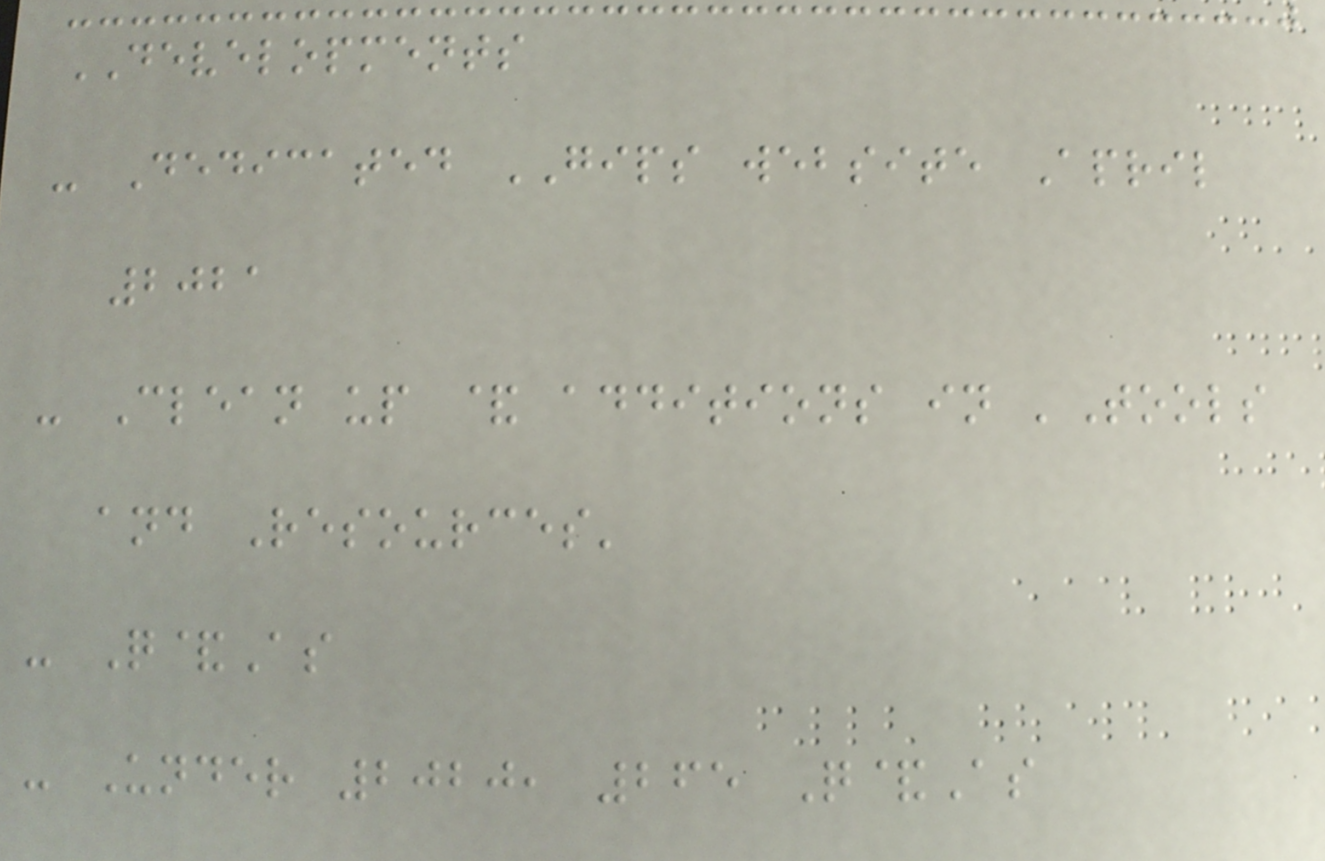DEVELOPMENTS
- Dedicated GIPS website April
2021
- Clean up & additions in 'Tools
and Resources'
- Q&As
- Under 2020, 265 Q&As
